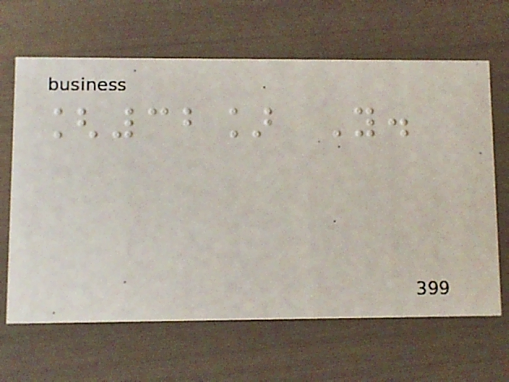[32] Y.
